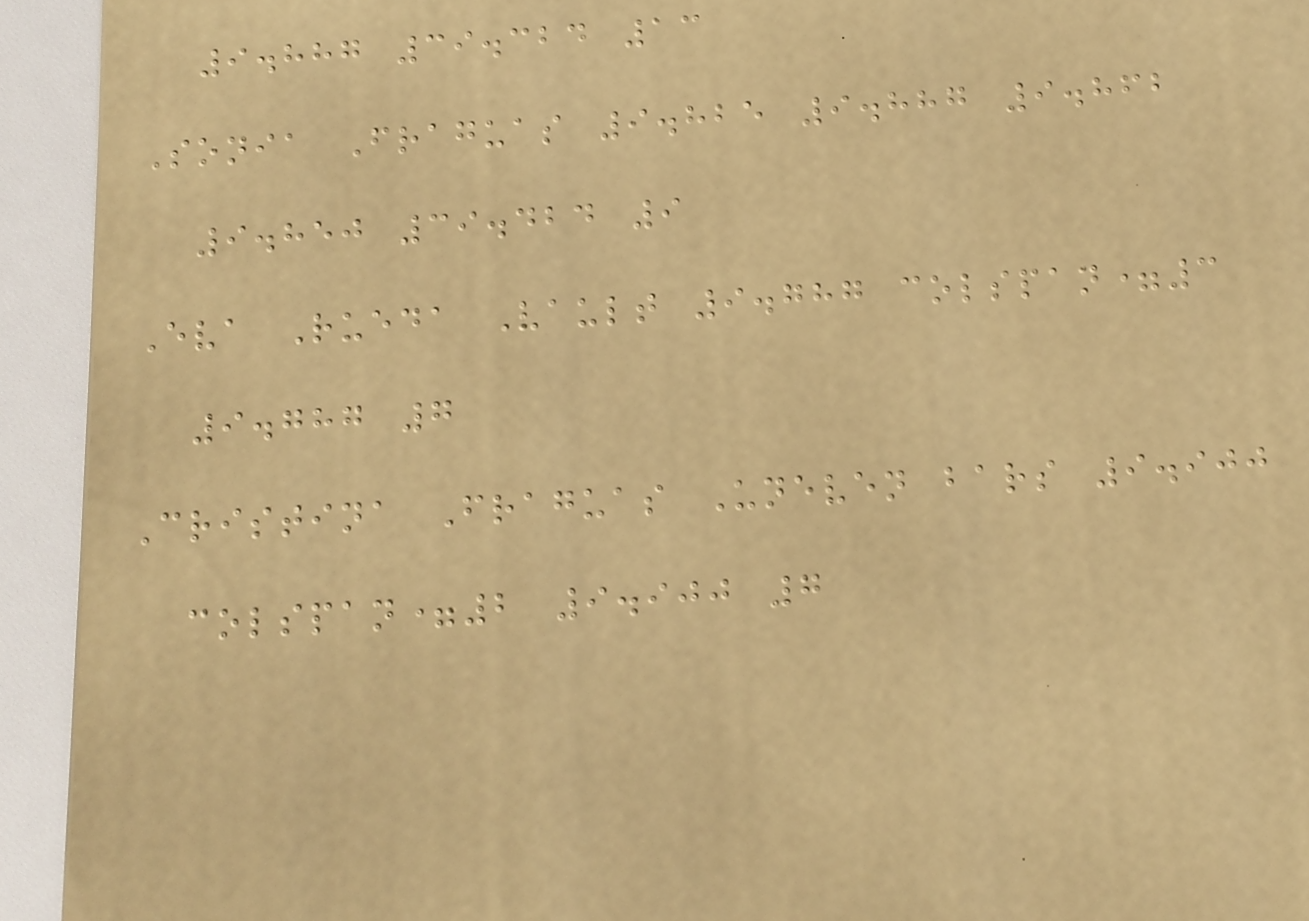9.887 39.324 13
Sonia Fraguas 9.825 9.887 9.862
9.850 39.424 9
Eva Rueda Vault 9.787 colspan=3
9.787 7
Cristina Fraguas Uneven bars 9.900
colspan=2 9.900 7
